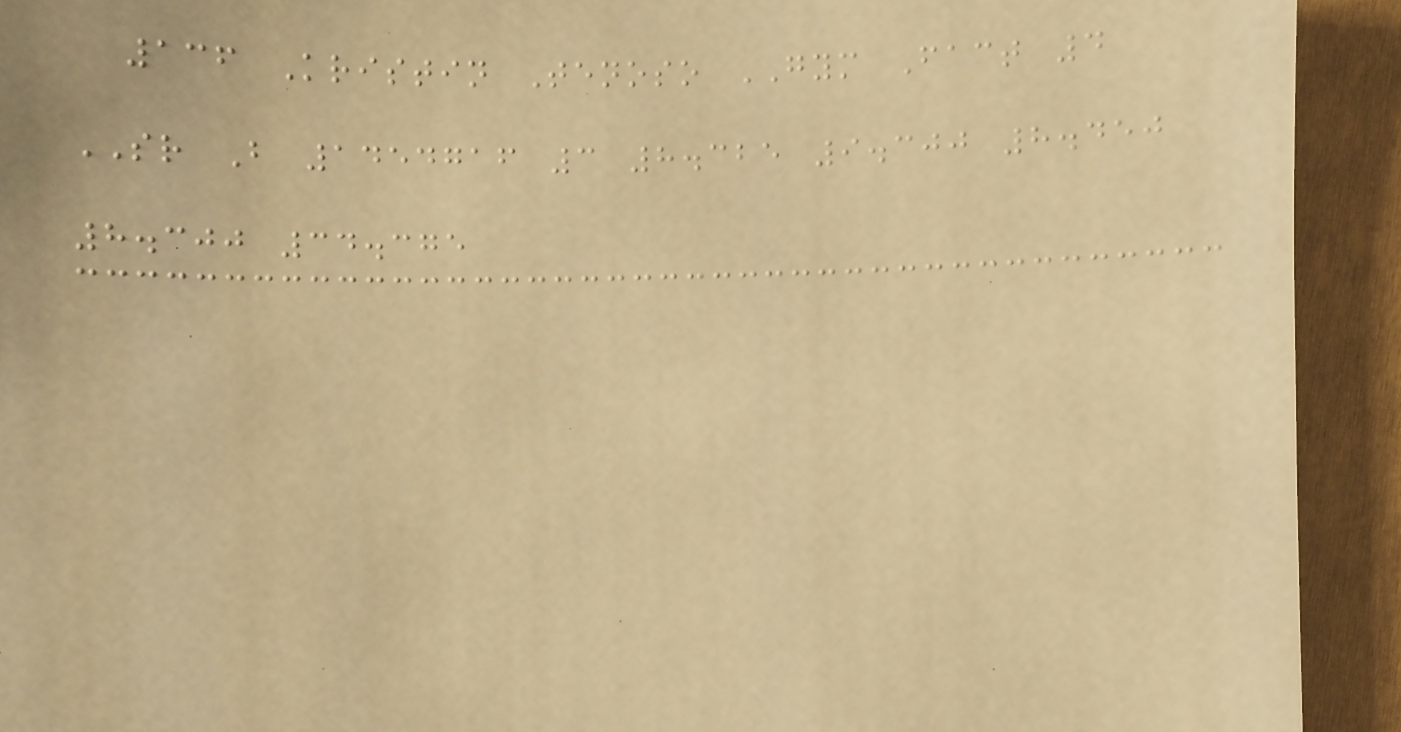136 Kristin Tenoso GYM Fact 4
SR B 1454716 3 8.325 9.300 8.450
8.300 34.375
